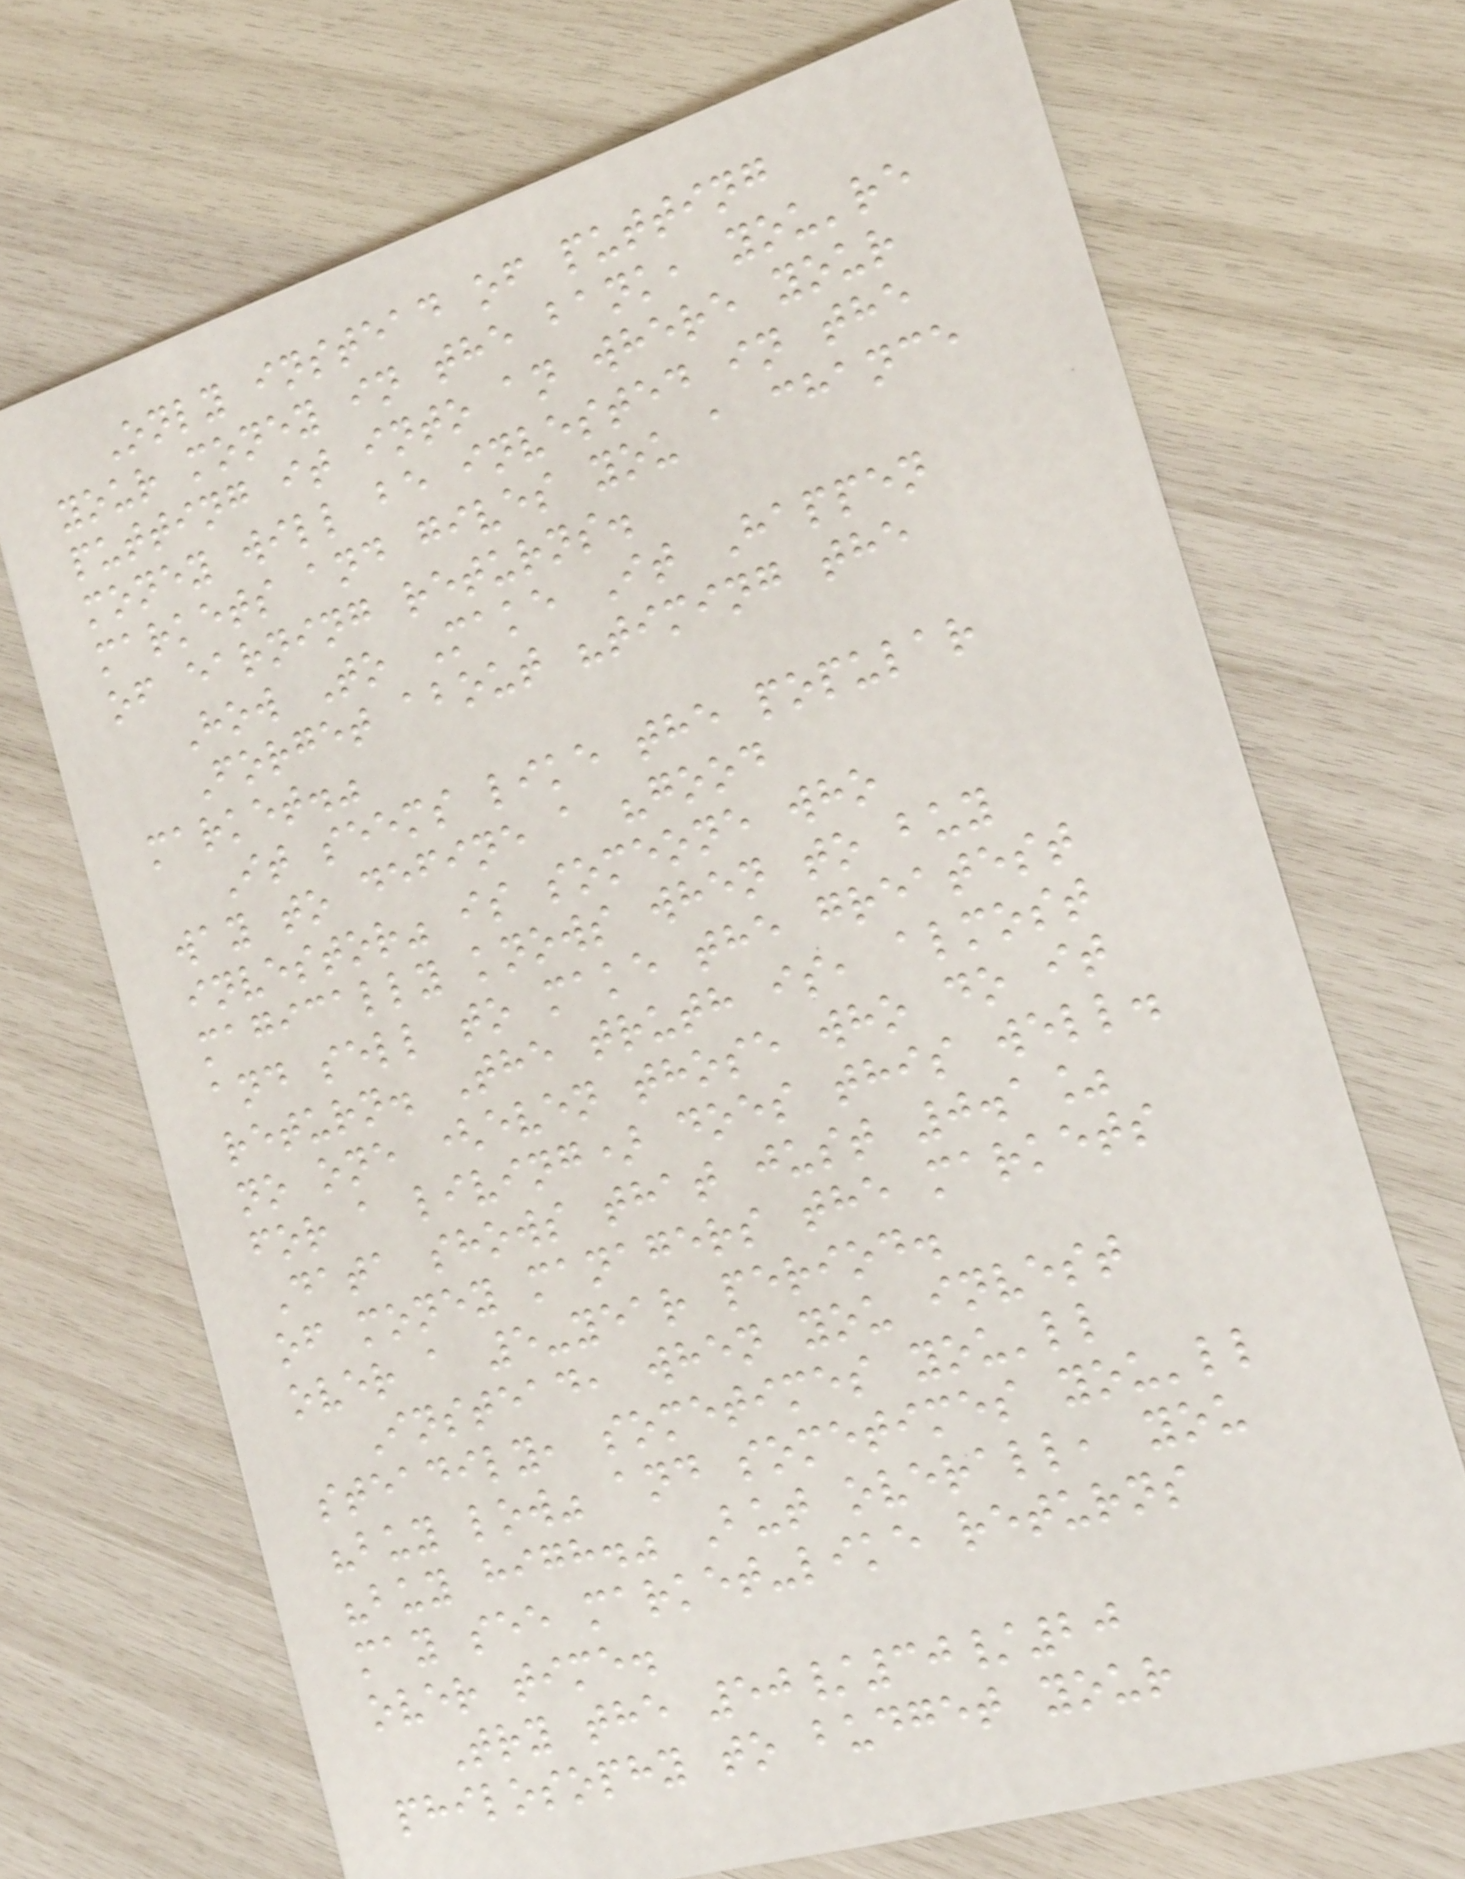Only instead of putting
your money in the bank, you're
putting it into an where your
money will be invested in the
markets and gives you a chance
of earning returns.
How To Make It Happen
Forget about "timing the
market."
It seems like the popular
way to define a "good
investor" is someone who
magically knows when to buy
and sell to make the greatest
return. The truth is, almost
no one (even those who do it
for a living) does this well.
Data shows that just 0.1%
of money managers the markets
over a 5-year period.
Instead, when you invest
steadily, sometimes you'll
"buy low" and sometimes you'll
"buy high." But overall, you
may see market-like returns
over time.
Try the 50/30/20
philosophy to budget your
